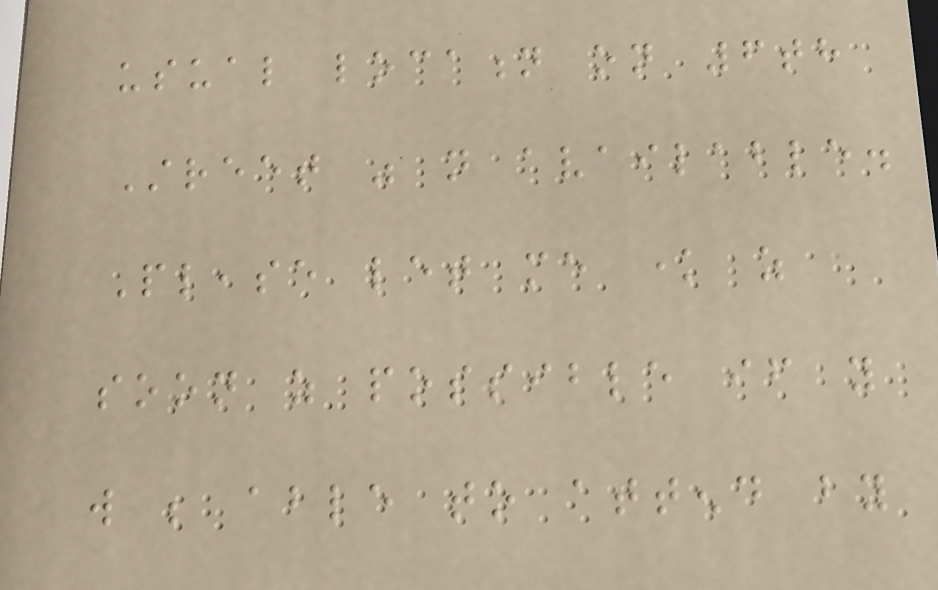usual location on 6th
Street was not available.
Please let me know as
soon as possible if you
will be able to attend by
